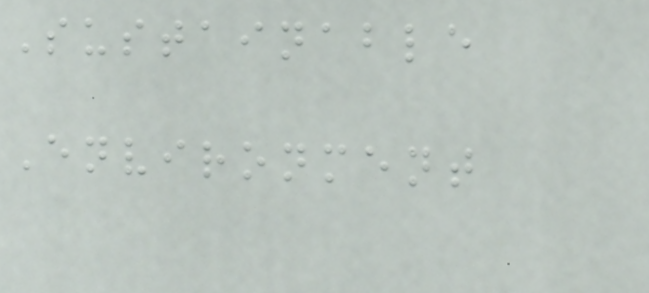Sustainable
Environment
